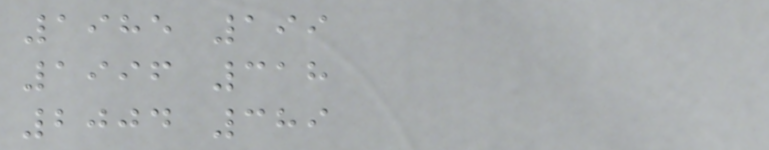1985 199
1996 318
2004 389
